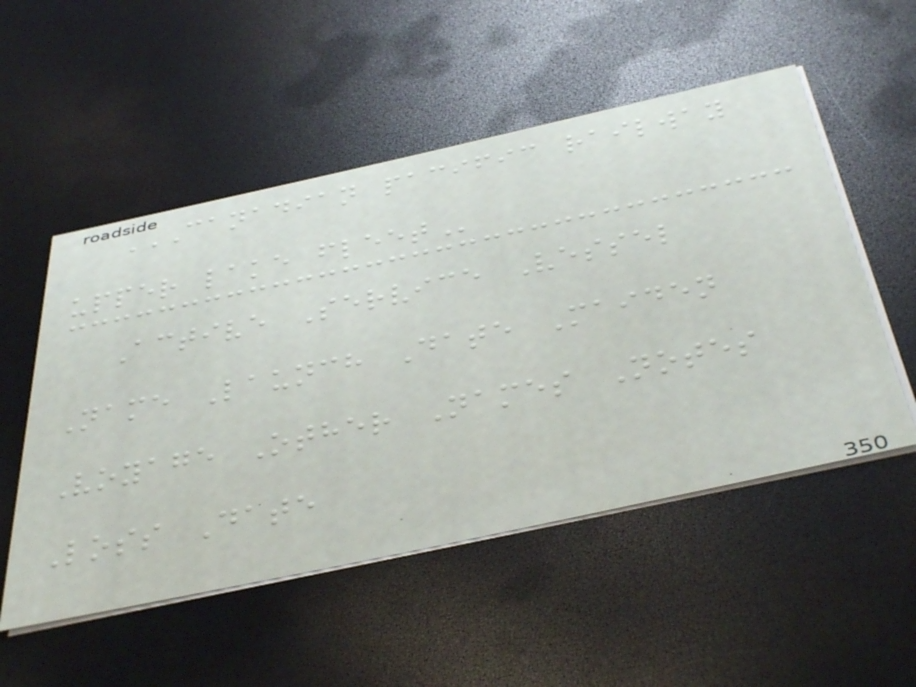CANADIAN PACIFIC RAILWAY
UPPER LAKE FLEET
Active Service Vessel
Name Launch Date Maiden
Voyage Other Names Notes
Loss Date
